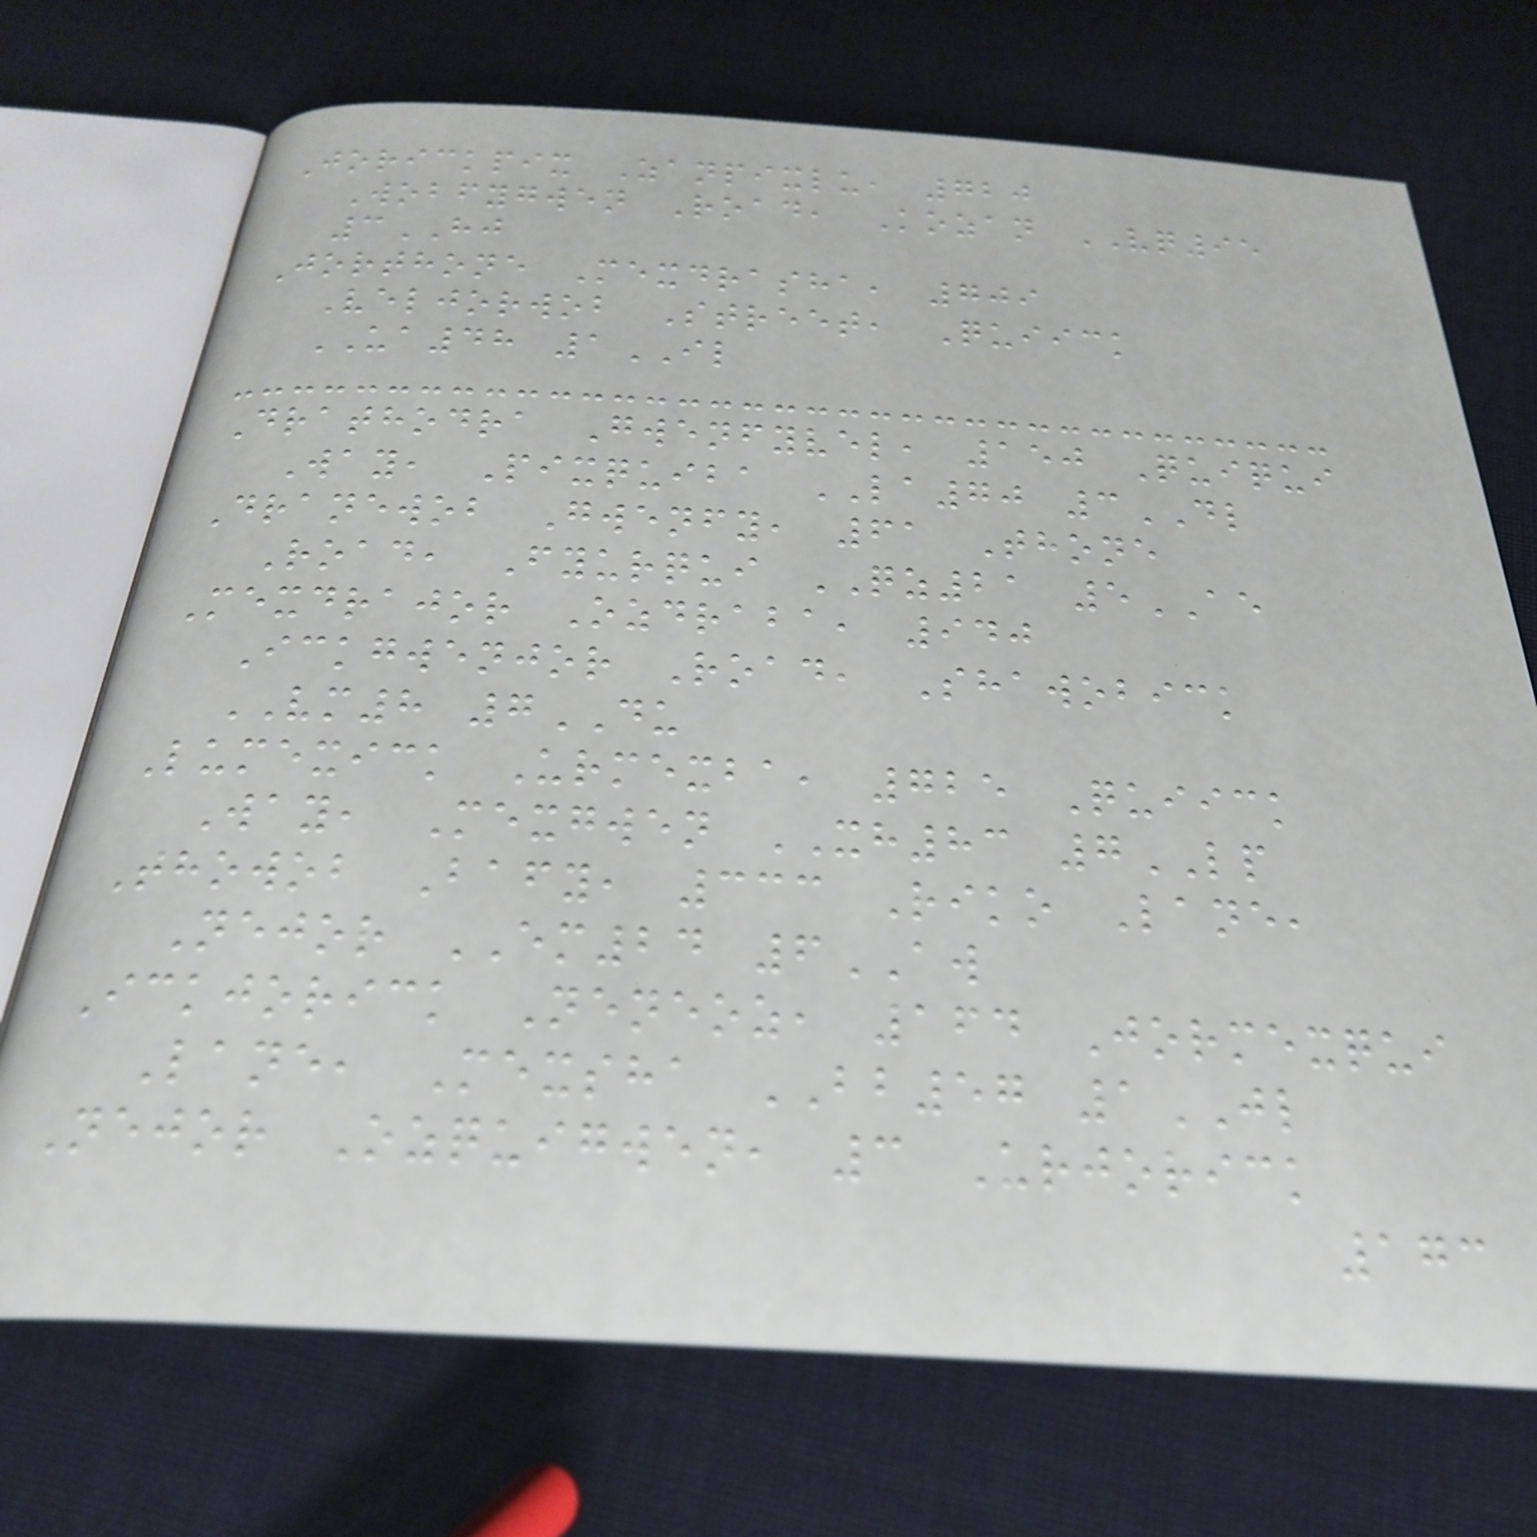Jorickpix Zanpixlu, 720
Wobfygwen Road, Kozan VQ95
3HJ
Jorthone Mexdrasha, 709
Veljorwob Street, Quiick
UA48 1IL
Drathodra Gwenfyvel, 150 Quiqui
Way, Pixquiba LA70 3DL
Dranewob Gwenfy, 61 Thone
Road, Fyurqui QZ21 5AE
Mexdrajor Ozdraba, 940
Ickgwenjor Road, Shawobick
VM8 7DU
Lumexick Urmexba, 725 Quiick
Way, Mexgwen XH83 7LP
Thowob Bafy, 333 Riko Lane,
Nejor EM24 6AW
Ickjorick Neneoz, 164 Jormexqui
Lane, Mexsha BB57 1JL
Nejor Ozquigwen, 3 Urjorick
173
